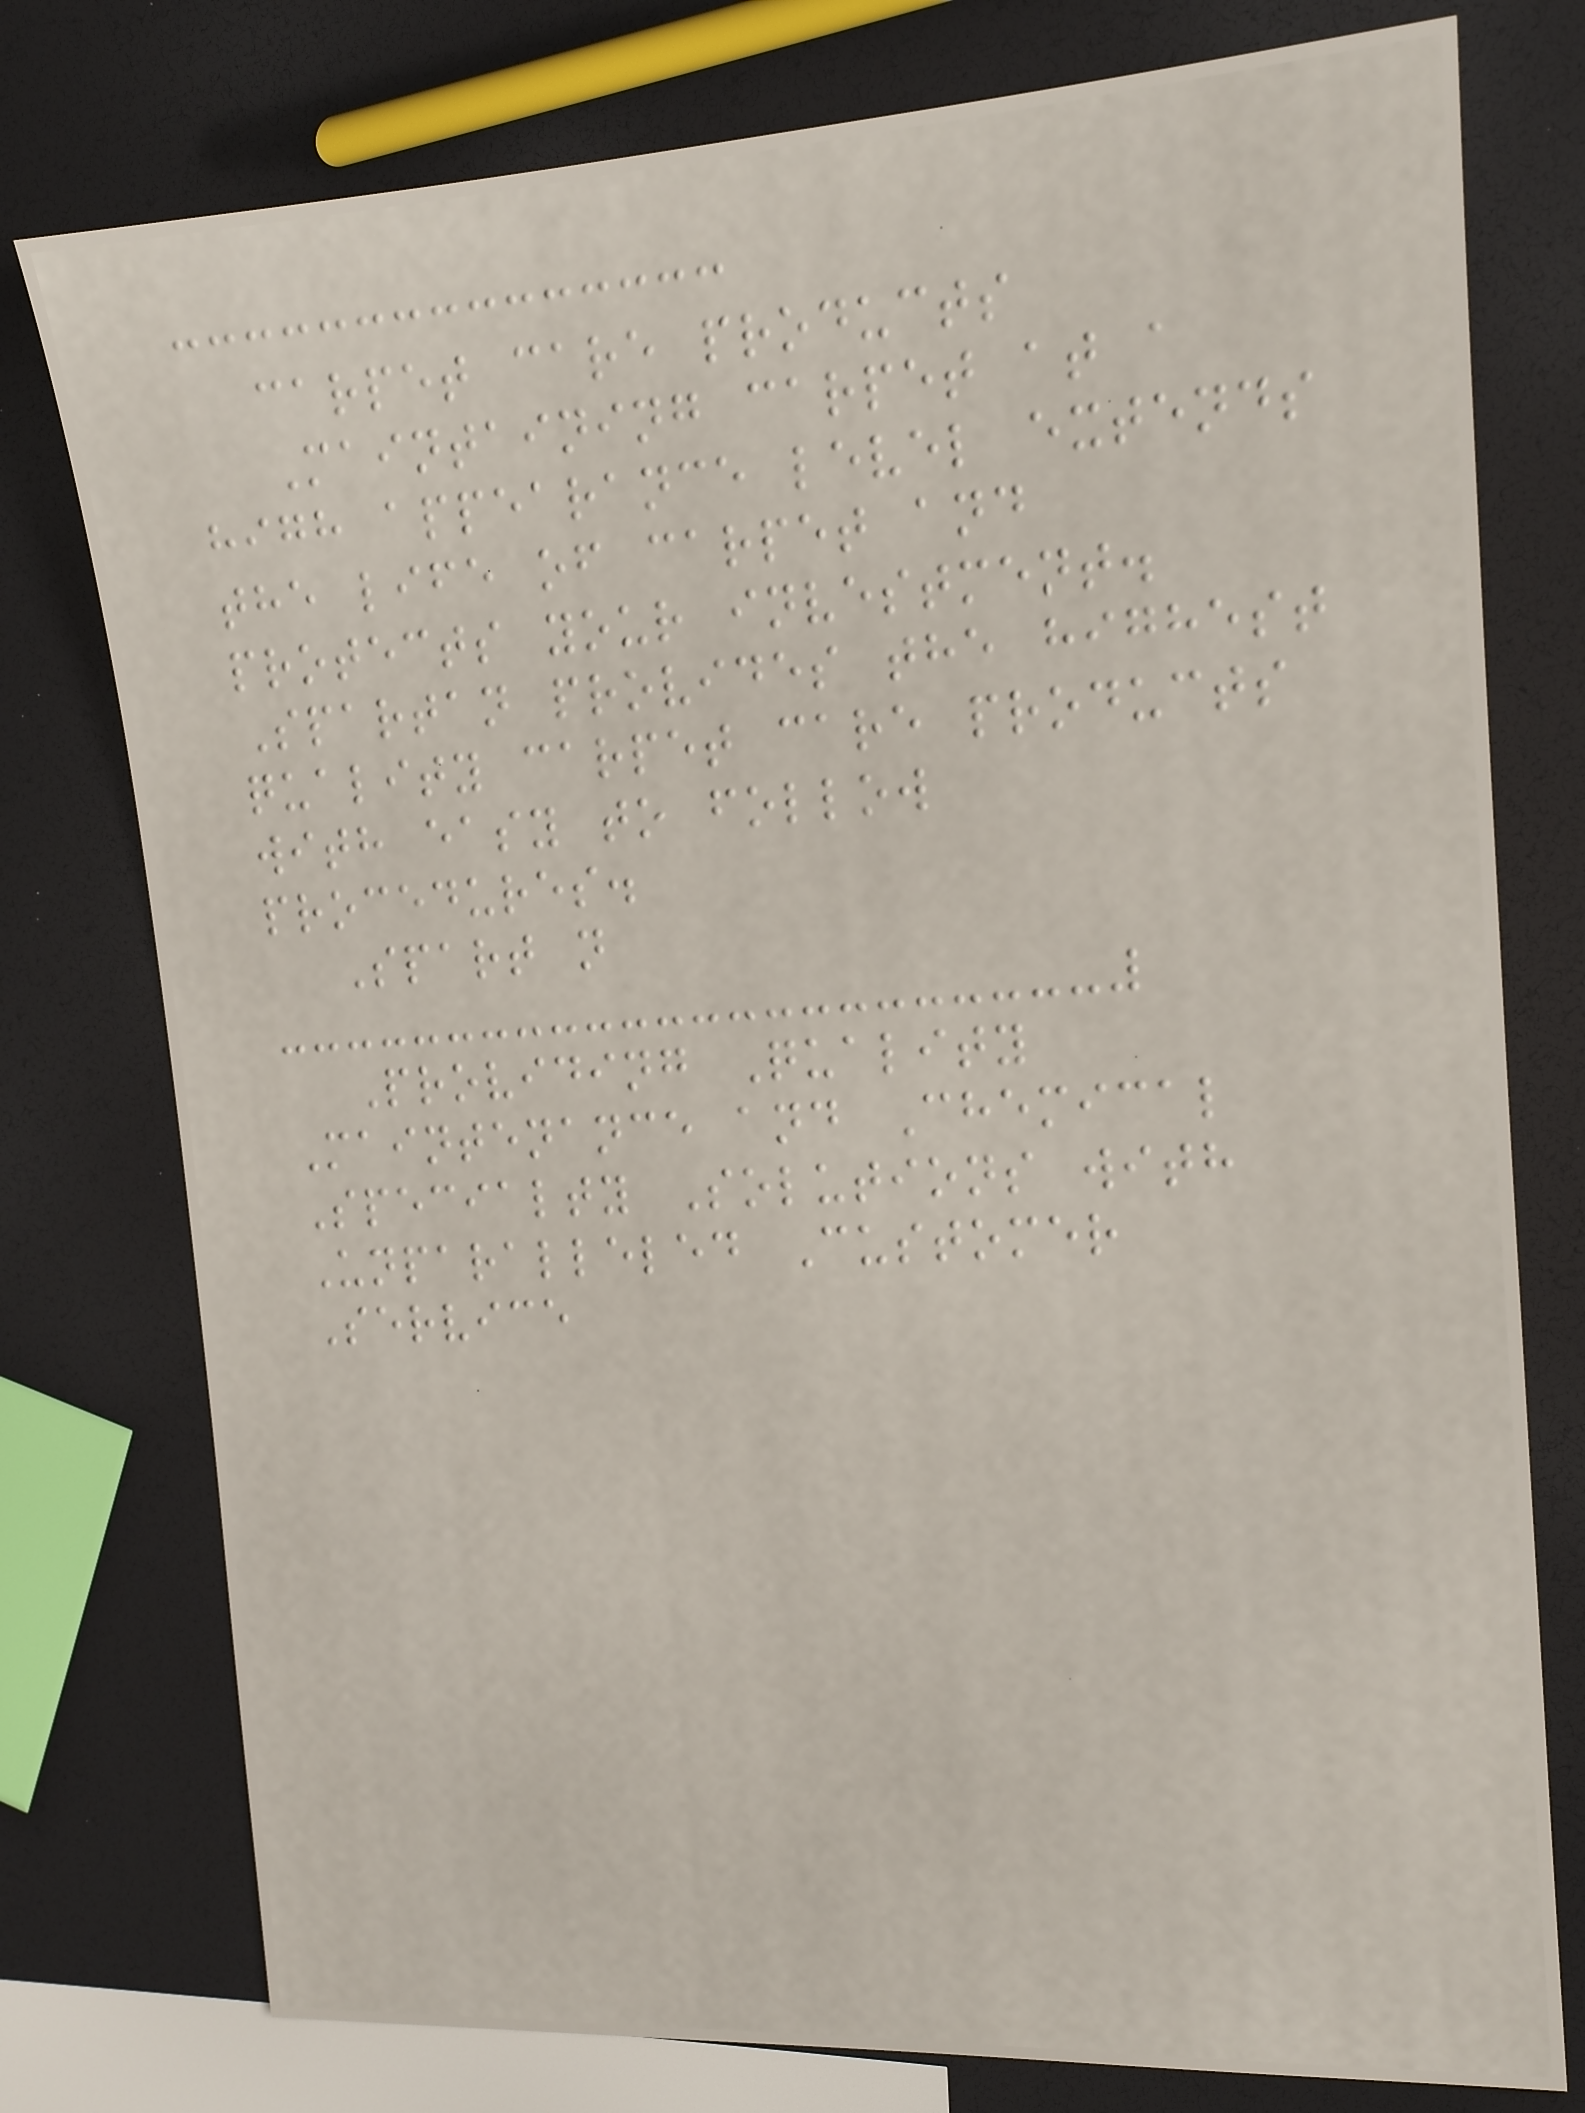carpet care products
Maintaining carpet at a
high appearance level extends
the life of carpet and
protects your investment.
Spartan provides the highest
quality carpet care products
with easy to follow
procedures.
Spart n
Providing Quality
Maintenance and Chemical
Specialty Solutions with
Unparalleled Customer
Service
